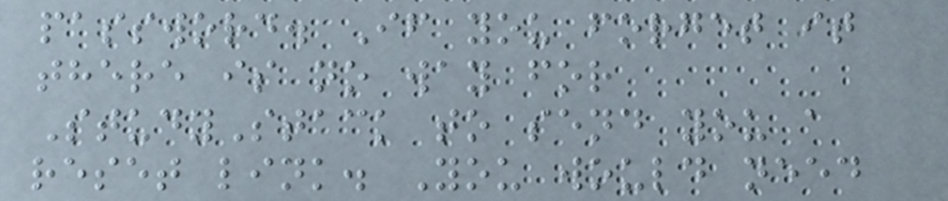password. If you forget it
there is no way for
StudyStack to send you a
reset link. You would need
